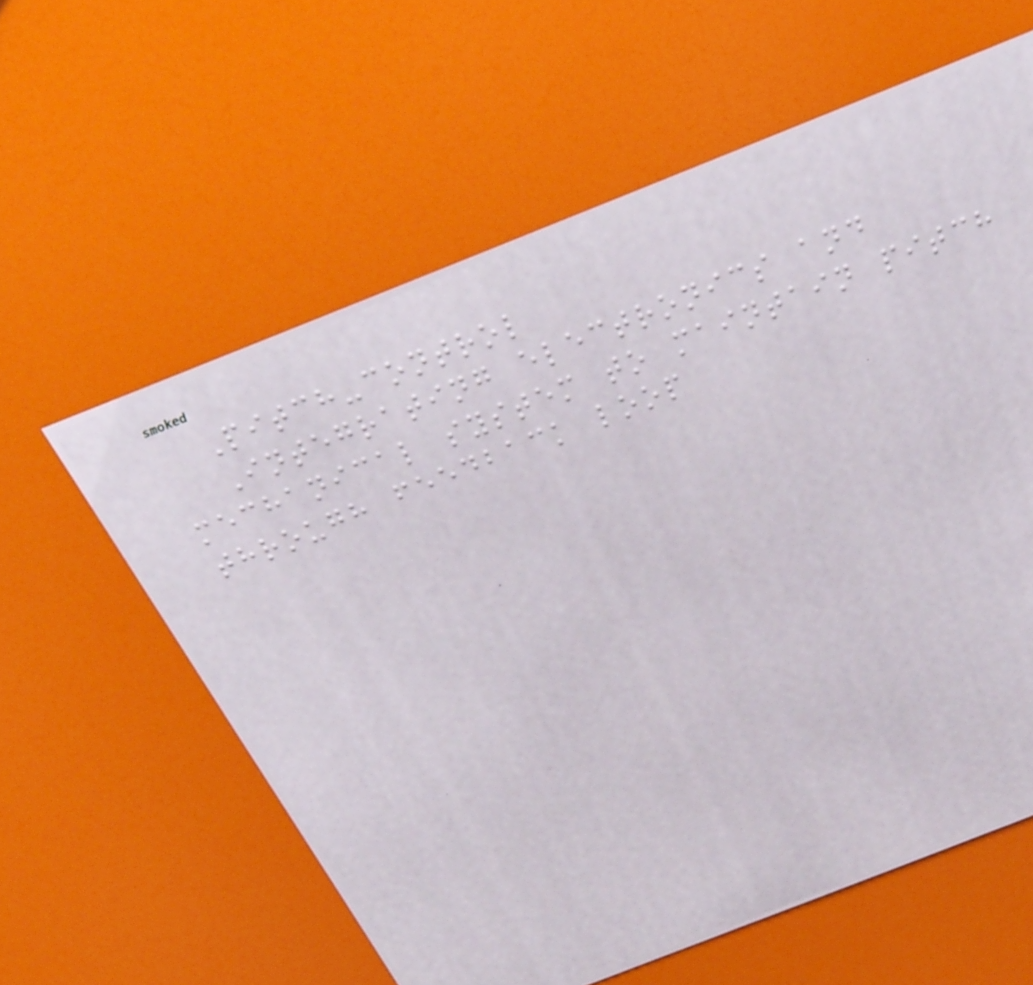Pitch-control
Integrating electronics and
mechanical system to maintain pitch
through feedback loop
